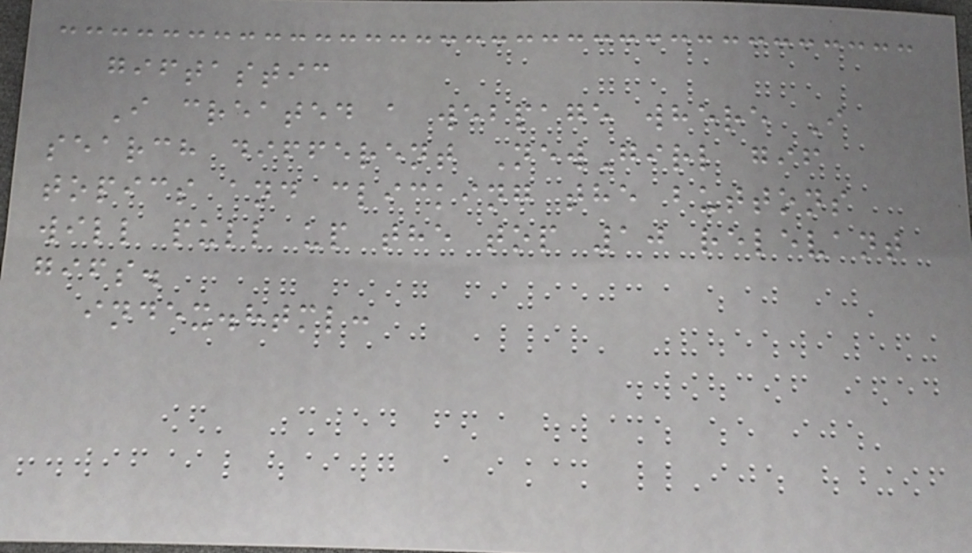giftastic
I created a webpage where I
search different NewGirl gif
topics and clicking the buttons
will pull up the top 10 relevant
gifs.
index.html:
